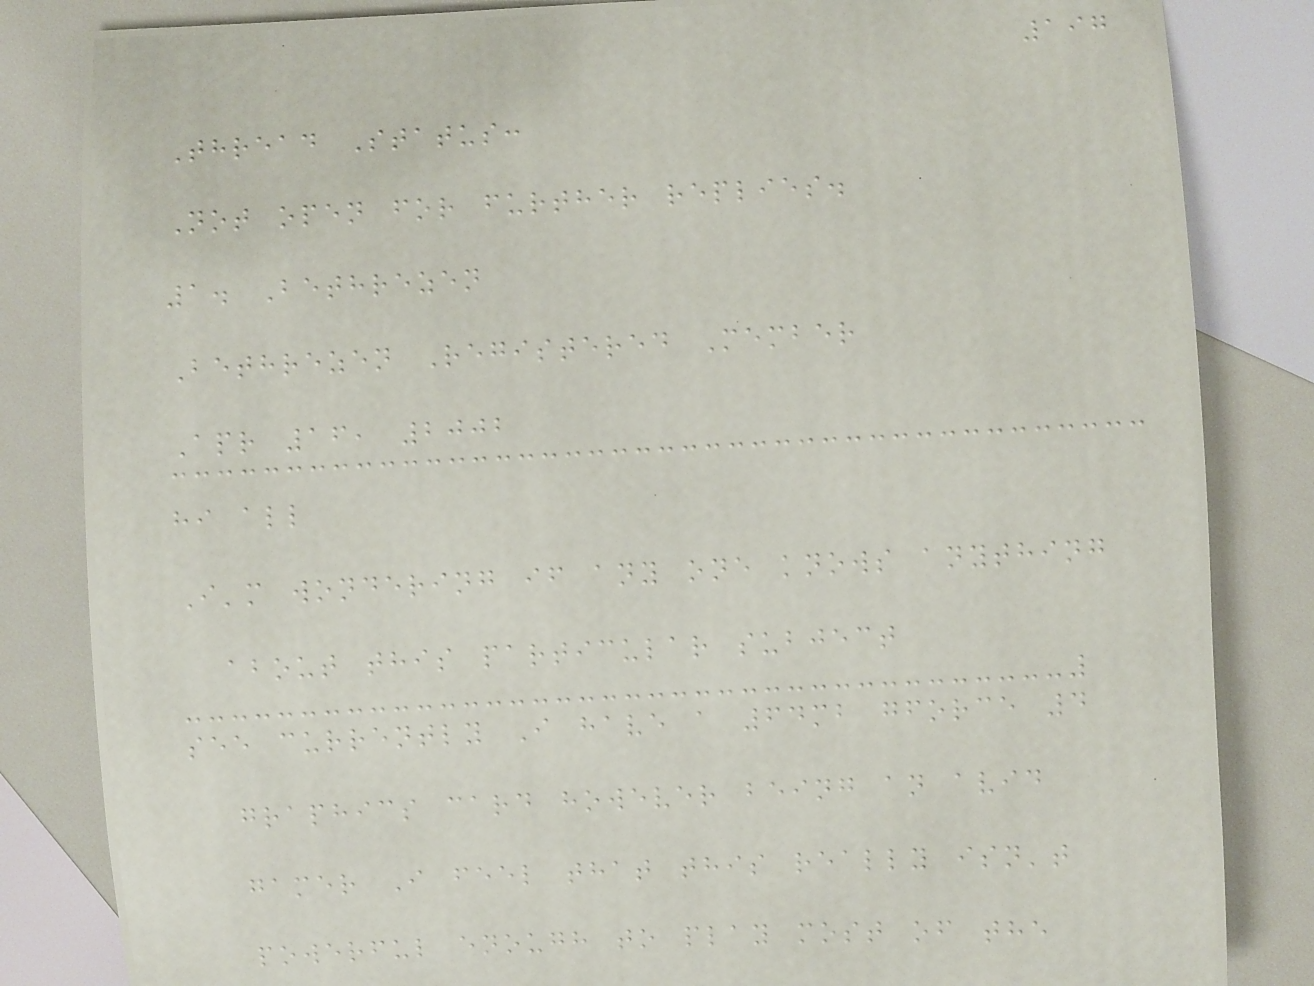197
Thread Status:
Not open for further replies.
1. Bethrezen
Bethrezen Registered Member
Apr 16, 2002
hi all
I'm wondering if any one knows anything
about this particular subject
see currently I have a 64mb gforce 4
graphics card however being an avid
gamer I feel that this really isn't
powerful enough to play most of the
